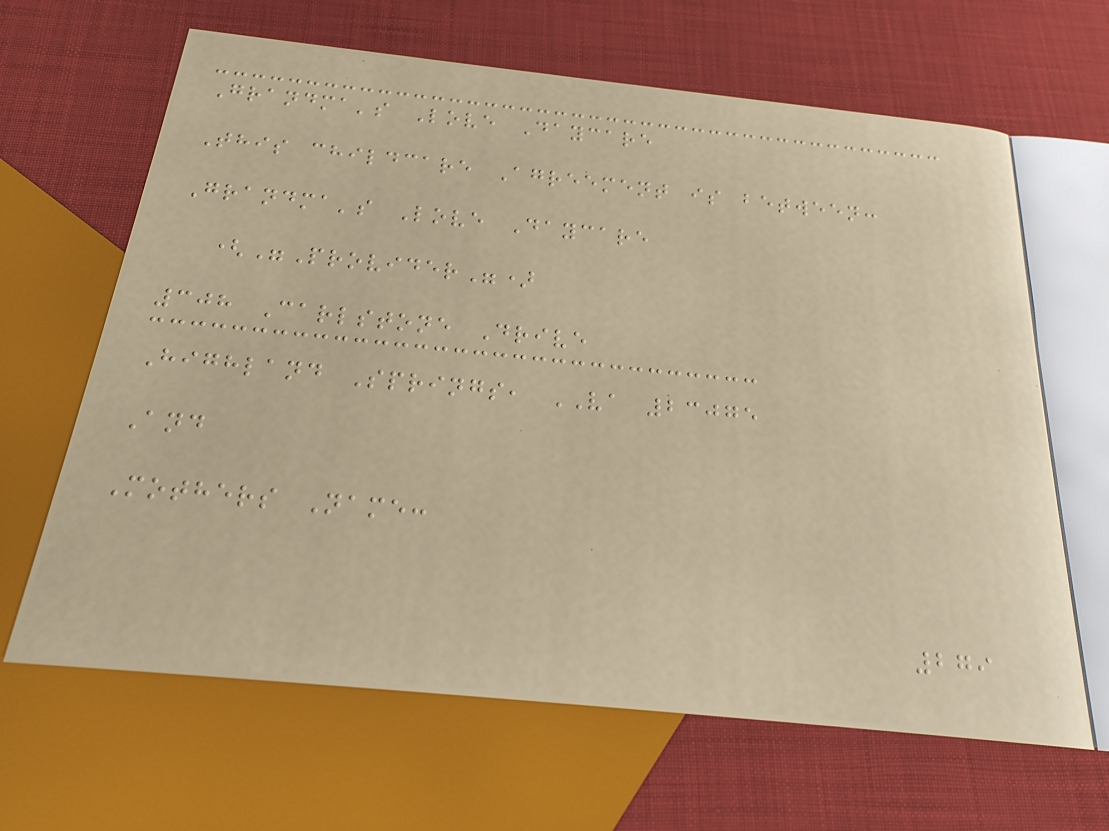Grandma's Love Daycare
This childcare Agreement is between:
Grandma's Love Daycare
("Provider")
308 Carlstone Drive
Highland Springs, VA 23075
And
Mothers Name:
279
